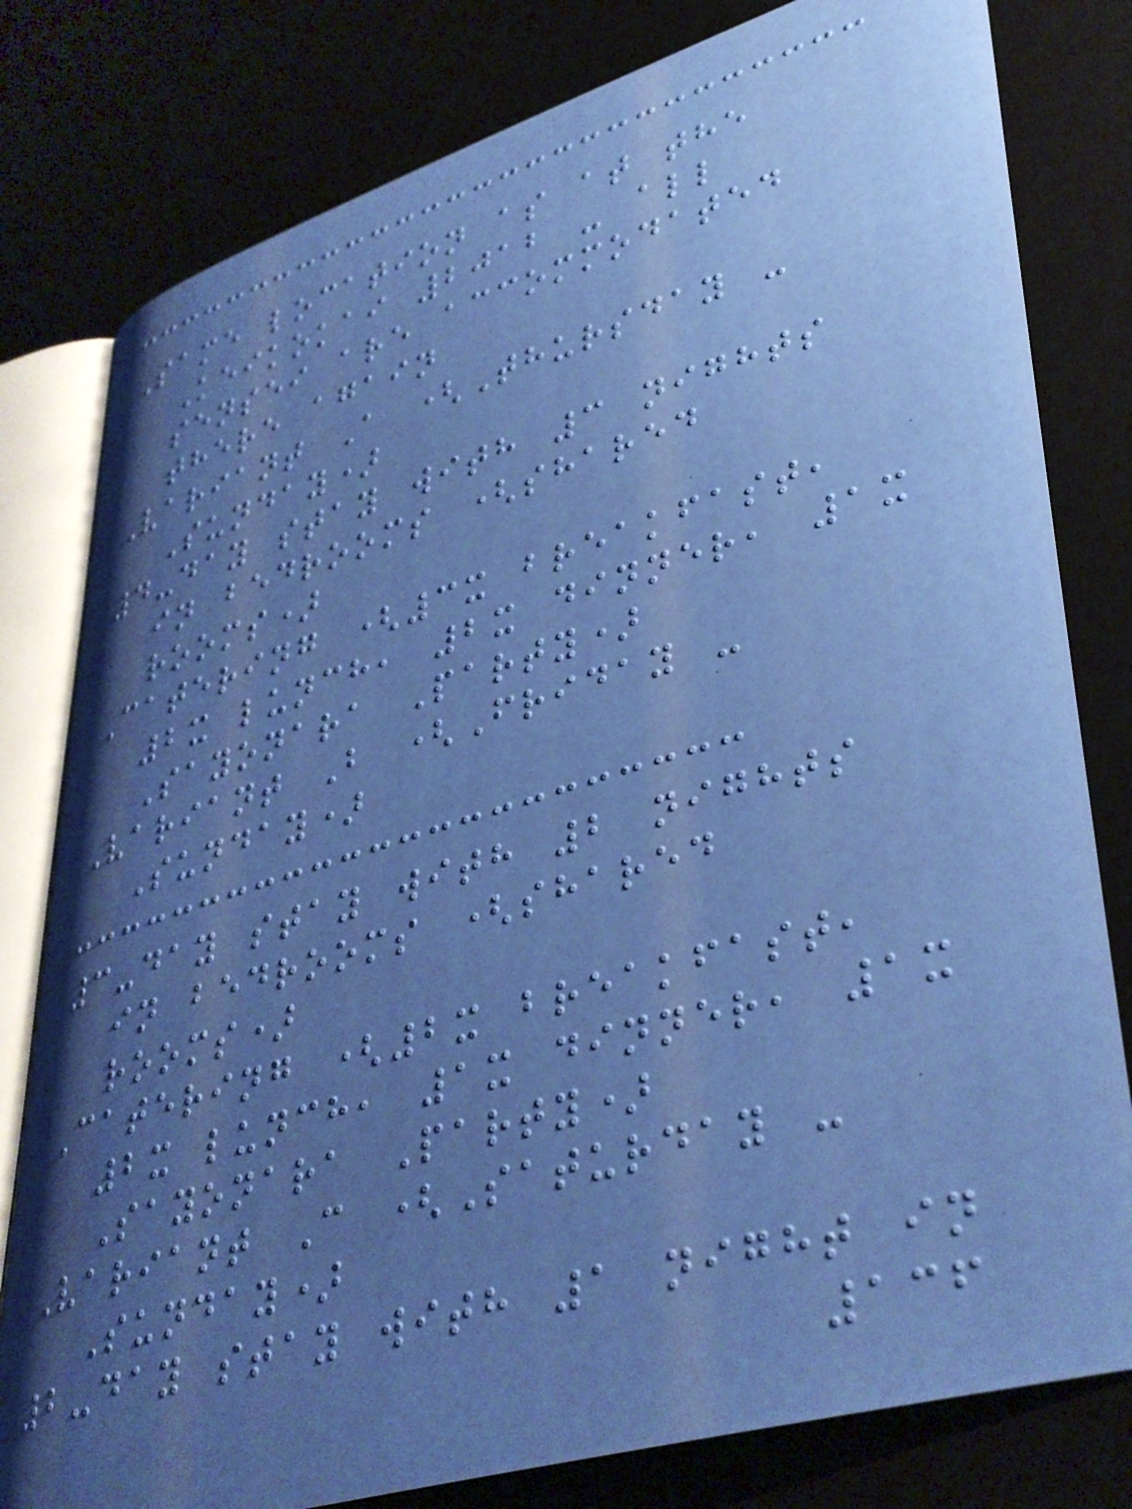Same location as at the
Keikokai 2012 - all
sensei are accommodated
there again
Variant A (Thursday -
Sunday)
4-day stay with 3 nights
in bedrooms (shared
rooms)
Catering (3x breakfast,
2x lunch, 2x dinner, 1x
Sayonara Party)
Variant B (Friday -
Sunday)
3-day stay with 2 nights
in bedrooms (shared
rooms)
Catering (2x breakfast,
2x lunch, 1x dinner, 1x
Sayonara Party)
Variant C (Saturday -
Sunday)
2-day stay with 1 night in
136
